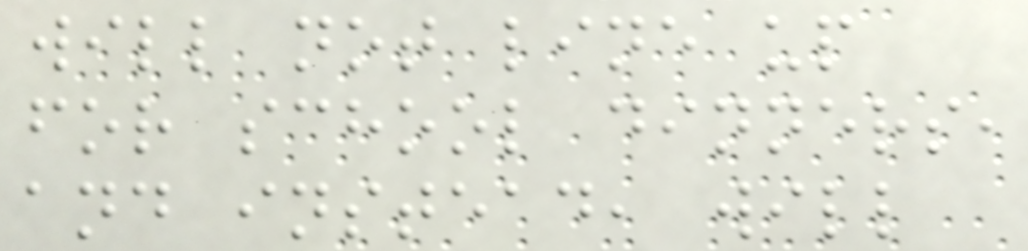will not line up
for school dinners,
and instead, will
